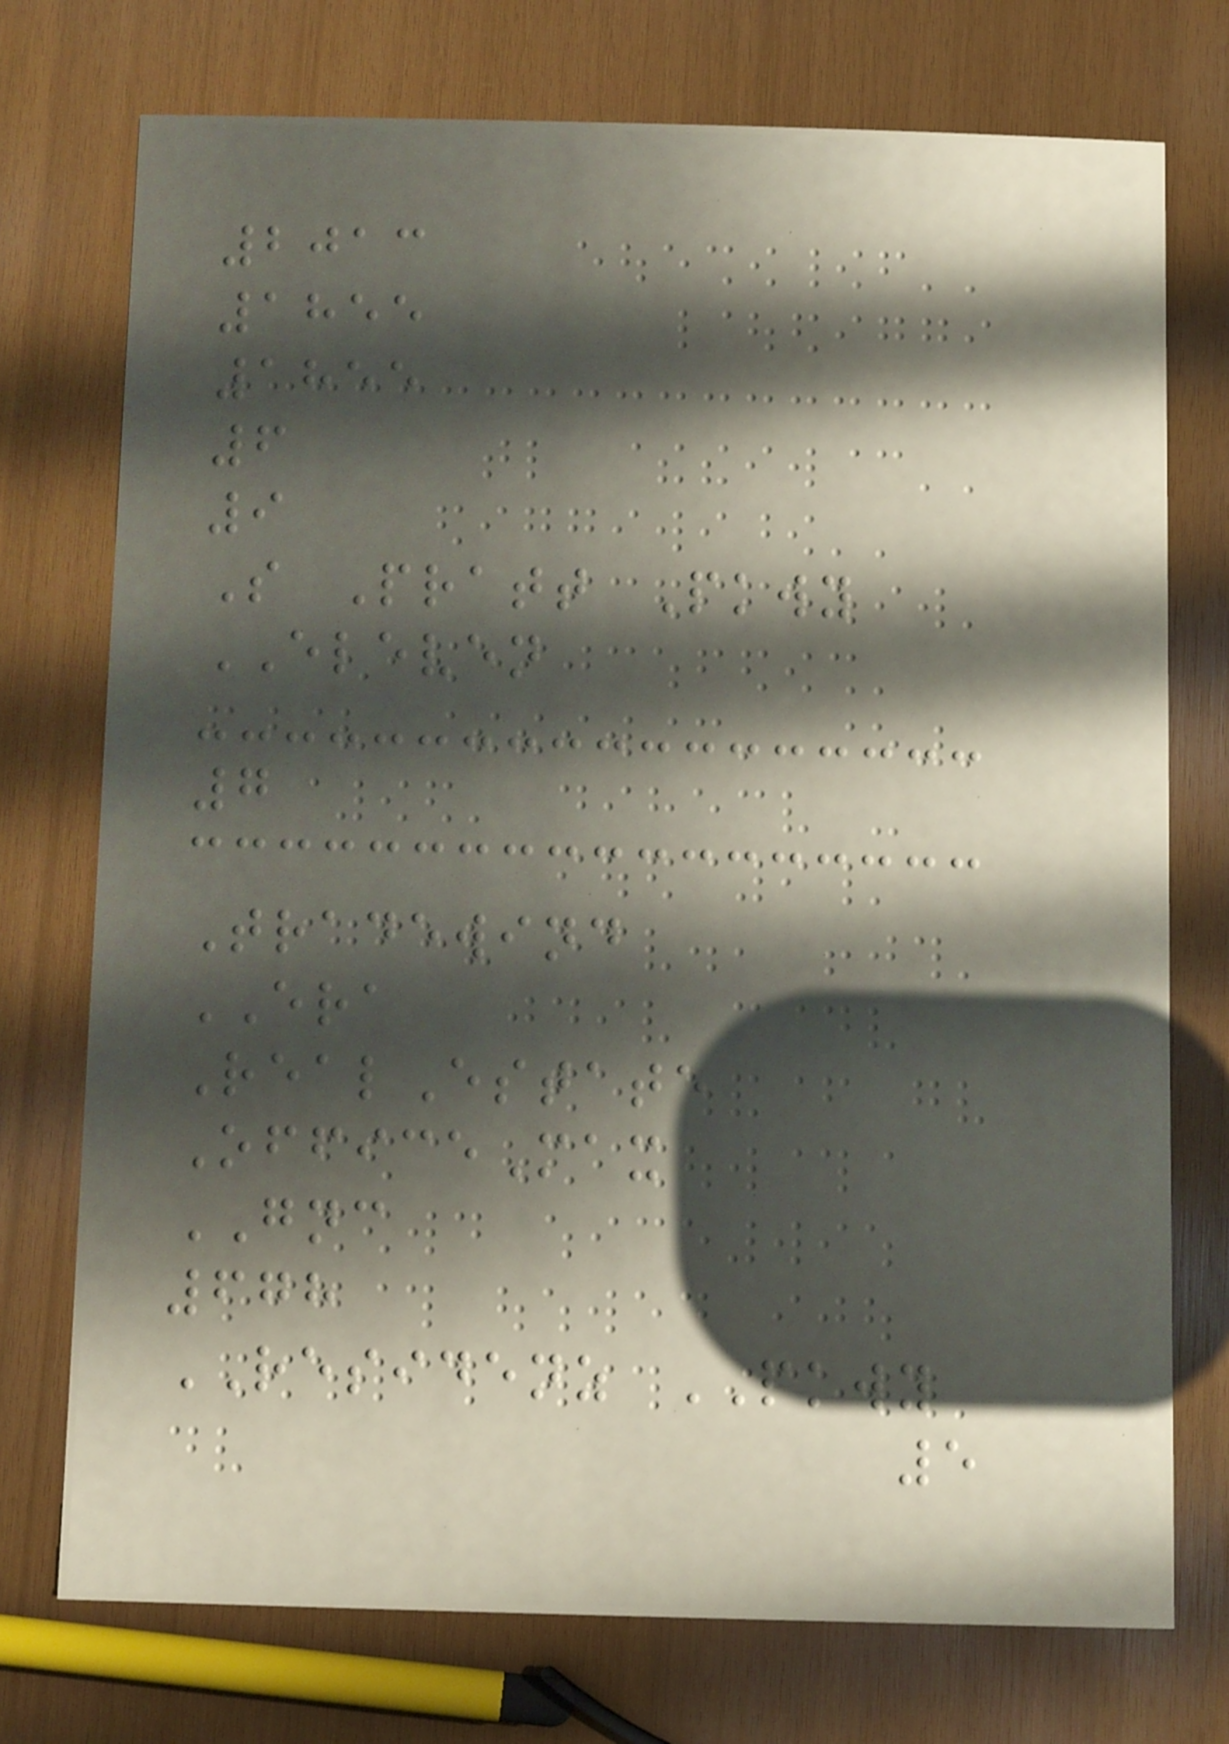2013
1855
1855
6
9
S Pratt Pkwy
ELEVEN
7
Tradewind
ERA
RealEstate
OfficeMax
GNC
678
RESIDENZ PKWY
5
